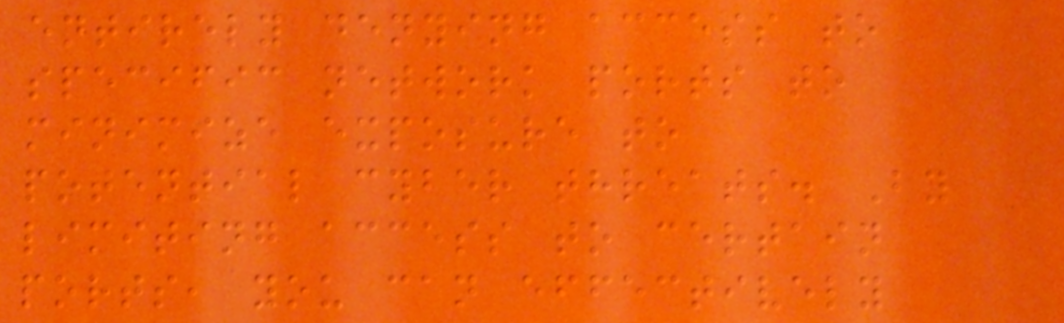entirely denying access to
specific network ports to
minimize exposure to
potential cyber threats. By
limiting access to certain
ports, you can effectively
